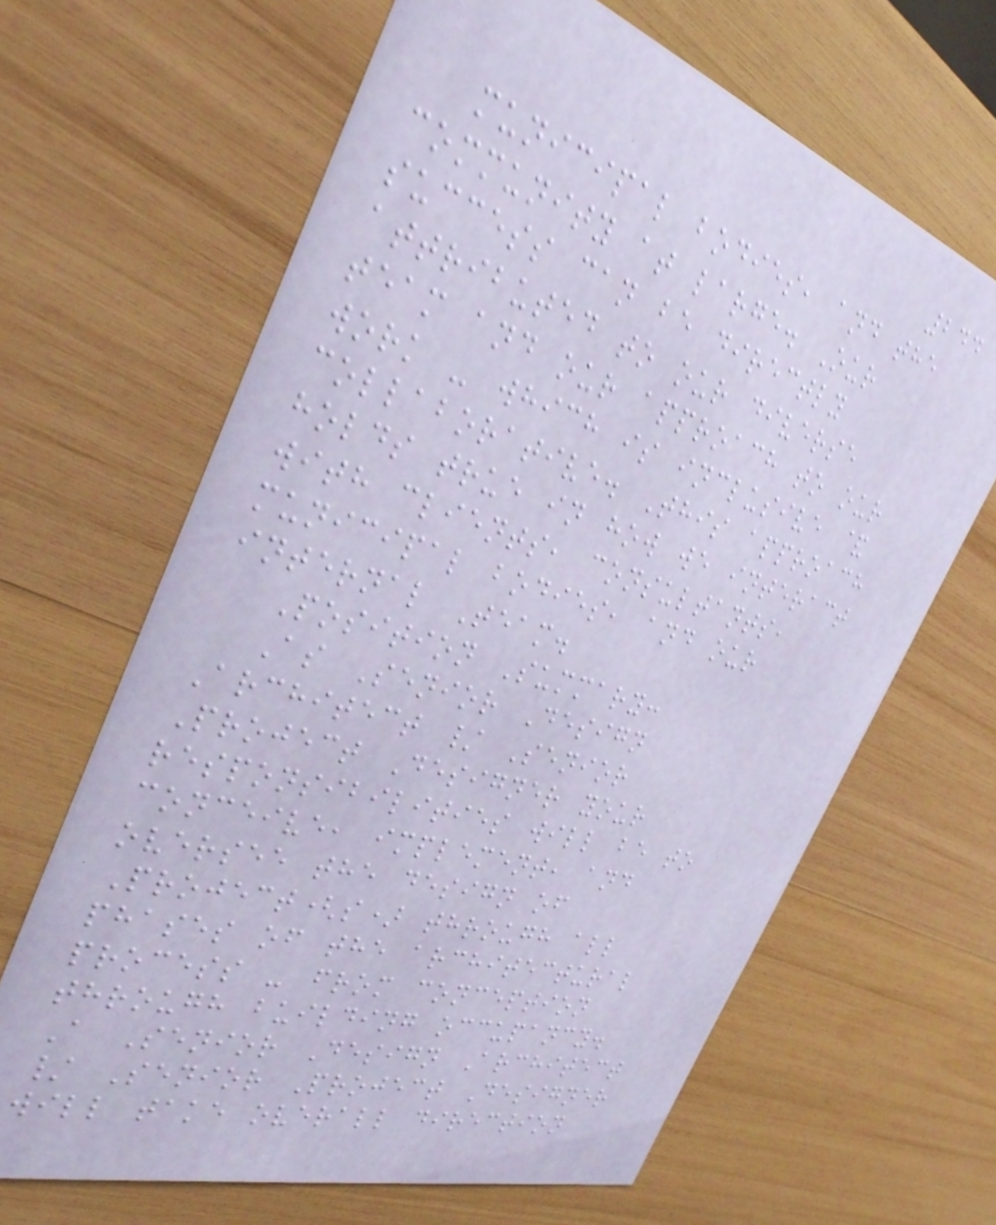244
municipal bodies, and the
community at large. Our
success can be directly
attributed to our diverse
team and our approach to our
work - which is inclusive &
collaborative. This approach
holds true in how we interact
with clients, consultants,
municipal bodies, and our
internal Team.
Position Summary:
As Senior Design
Architect / Senior
Project Designer your
responsibilities will be to
conceive, implement, and
oversee the design of
Project(s) through all
phases of the architectural
process - from conception
through building occupancy.
A Senior Design Architect
/ Senior Project Designer
will take overall direction
